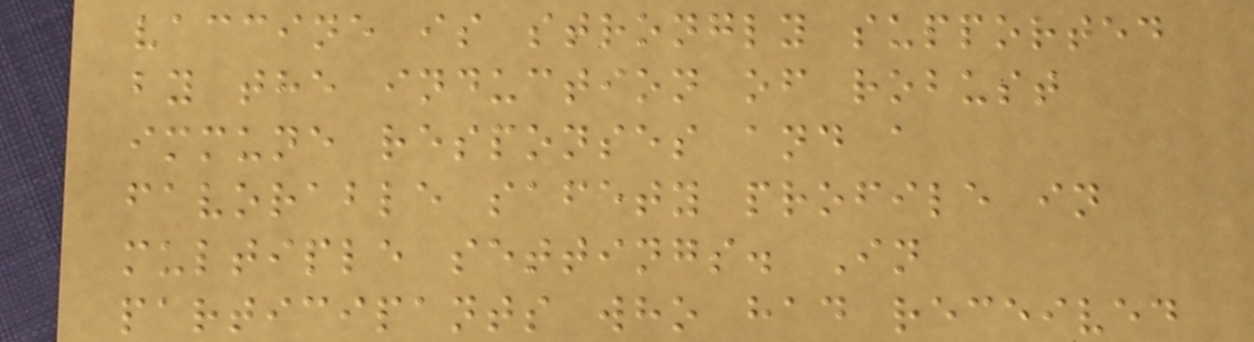vaccine is strongly supported
by the induction of robust
immune responses and a
favorable safety profile in
multiple settings. In
participants who had received
